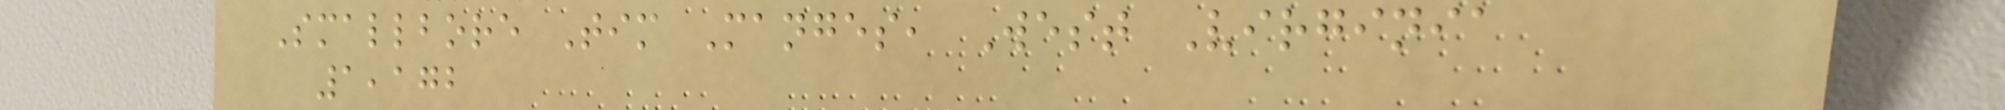Smallbore Tim Manges, West Virginia
1,172
